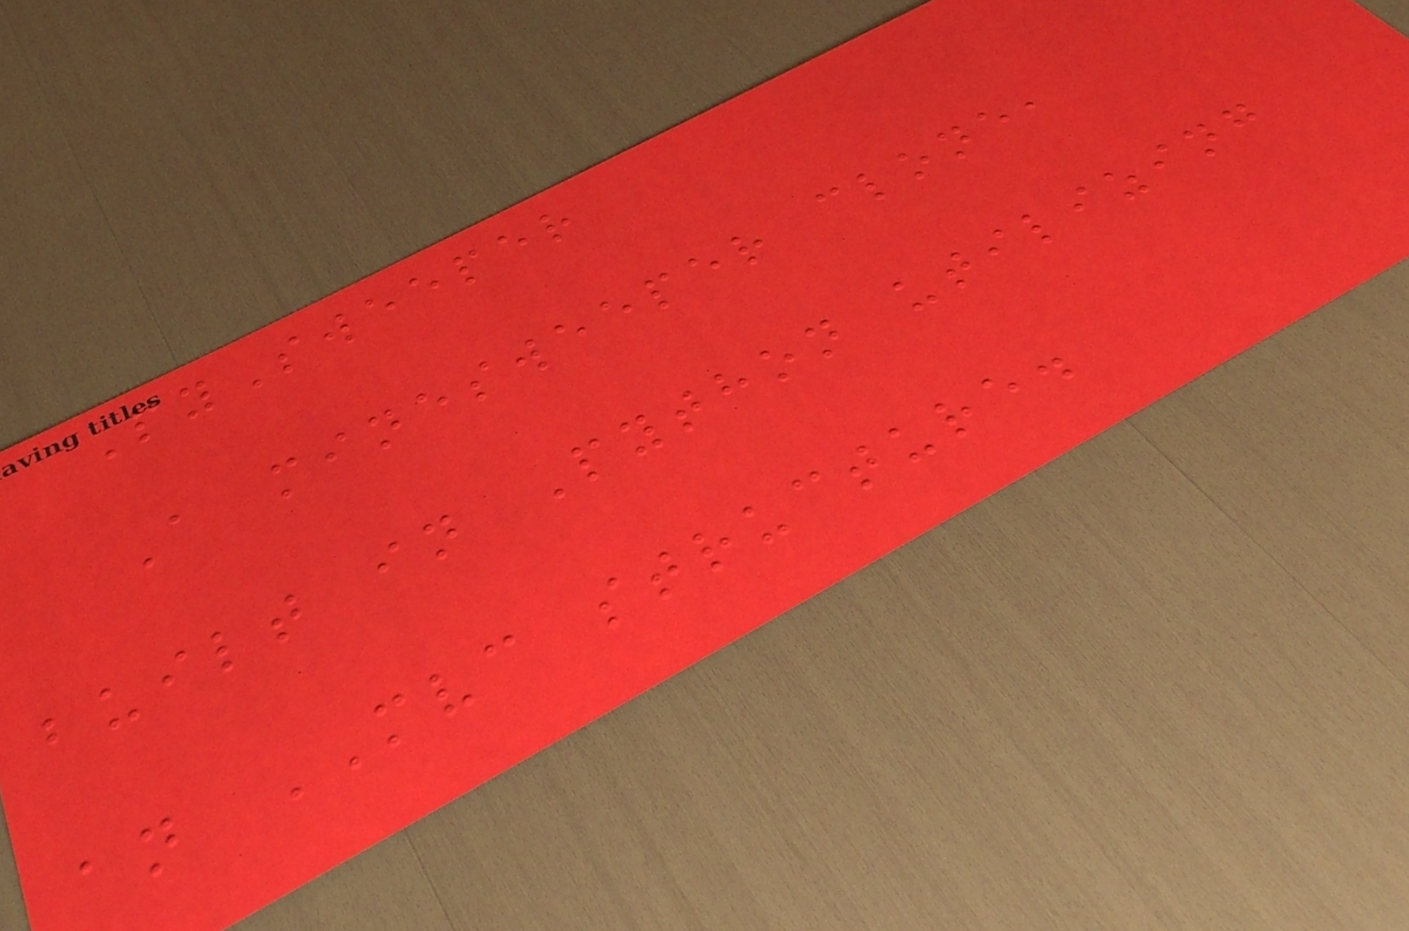PySweeper
A minesweeper clone,
built in Python utilizing
an MVC structure.
